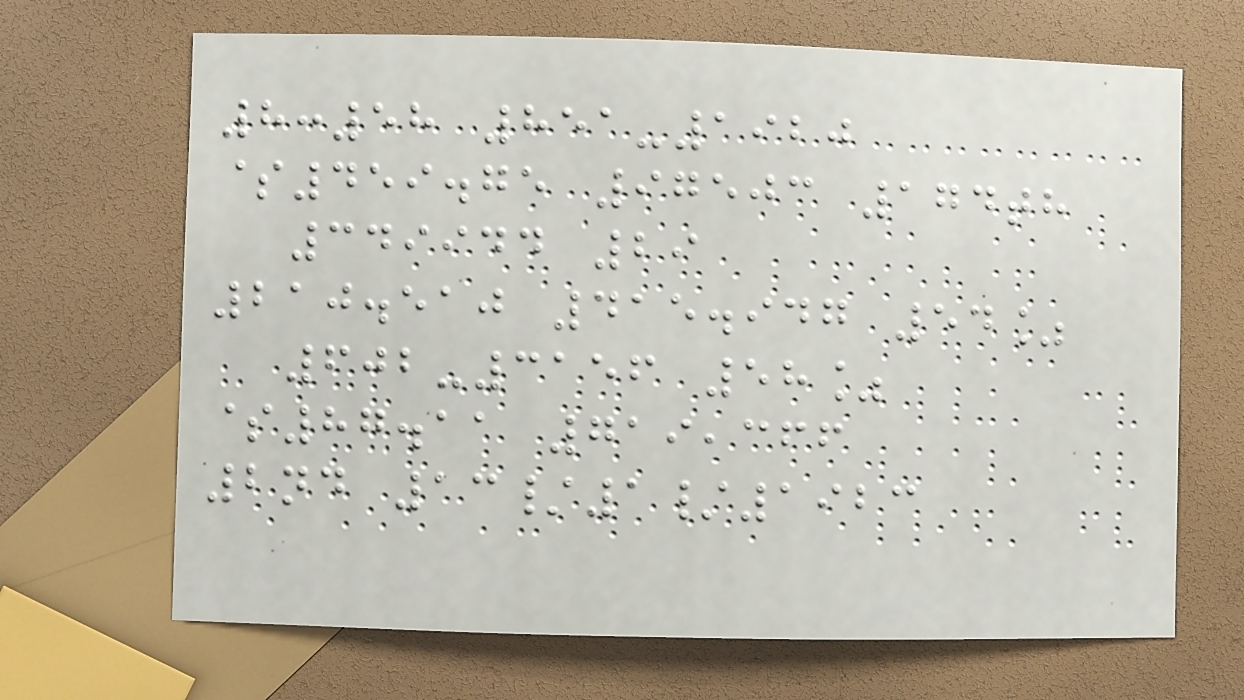8:58 851-1920
$459.75 97503 174th
349944 29
210.510 415.947 54%
602-3156 58%
$87.11 719,366
2nd 13/1/1923
